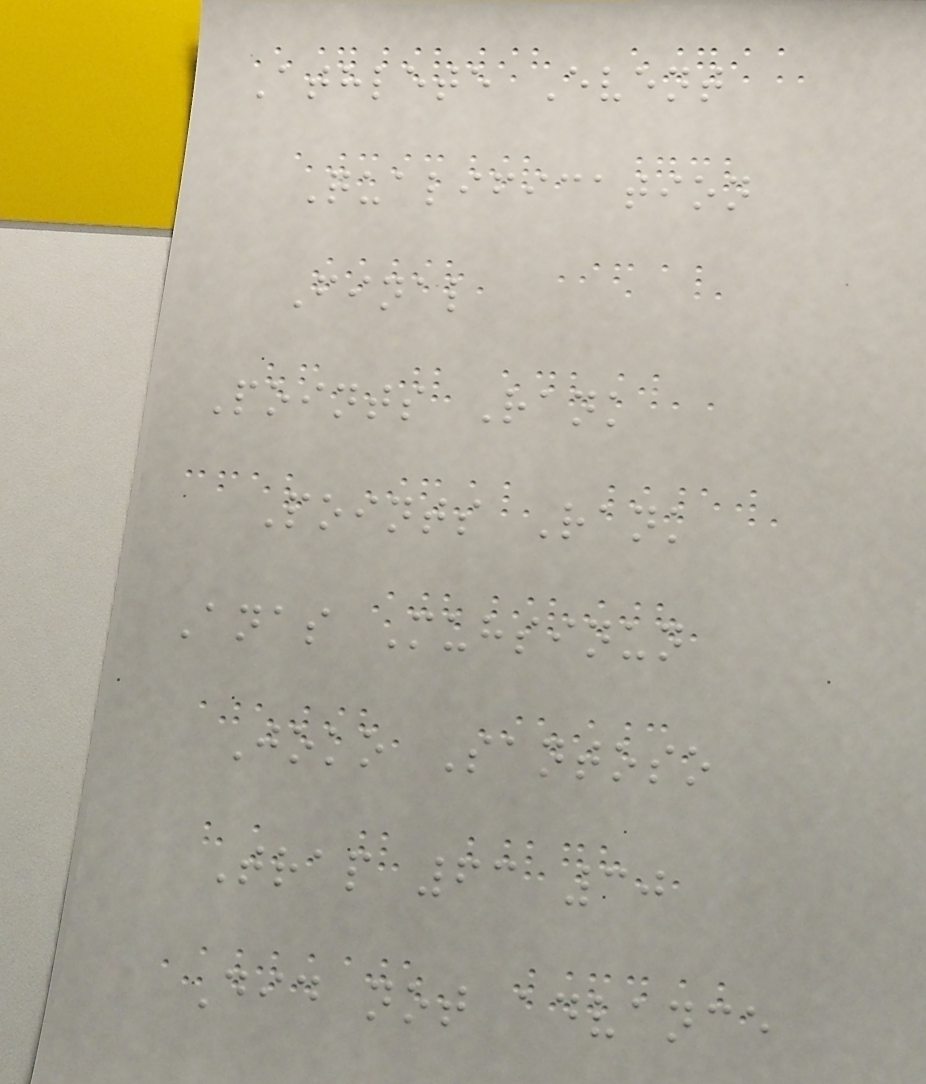Athlete Event
Qualification
Final
Points Rank
Points Rank
Anas Muhsinun
Joko Santoso
Trap 63 30
Did not advance
